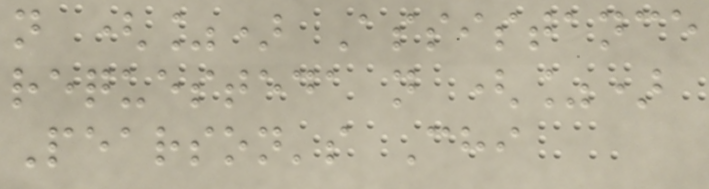n (%) Assistance
requesteda n (%)
Pearson's Chi
